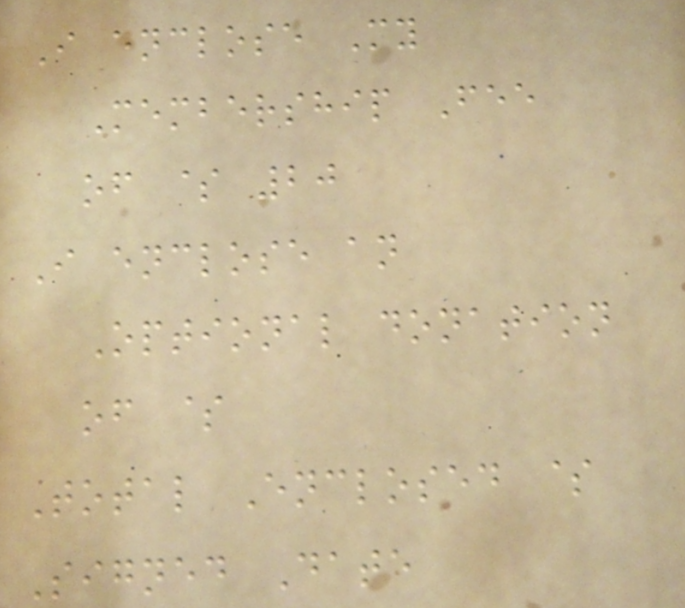I enclose My
Membership Fee
of $ 20
I enclose an
Optional donation
of $
Total Enclosed $
Signed Date
